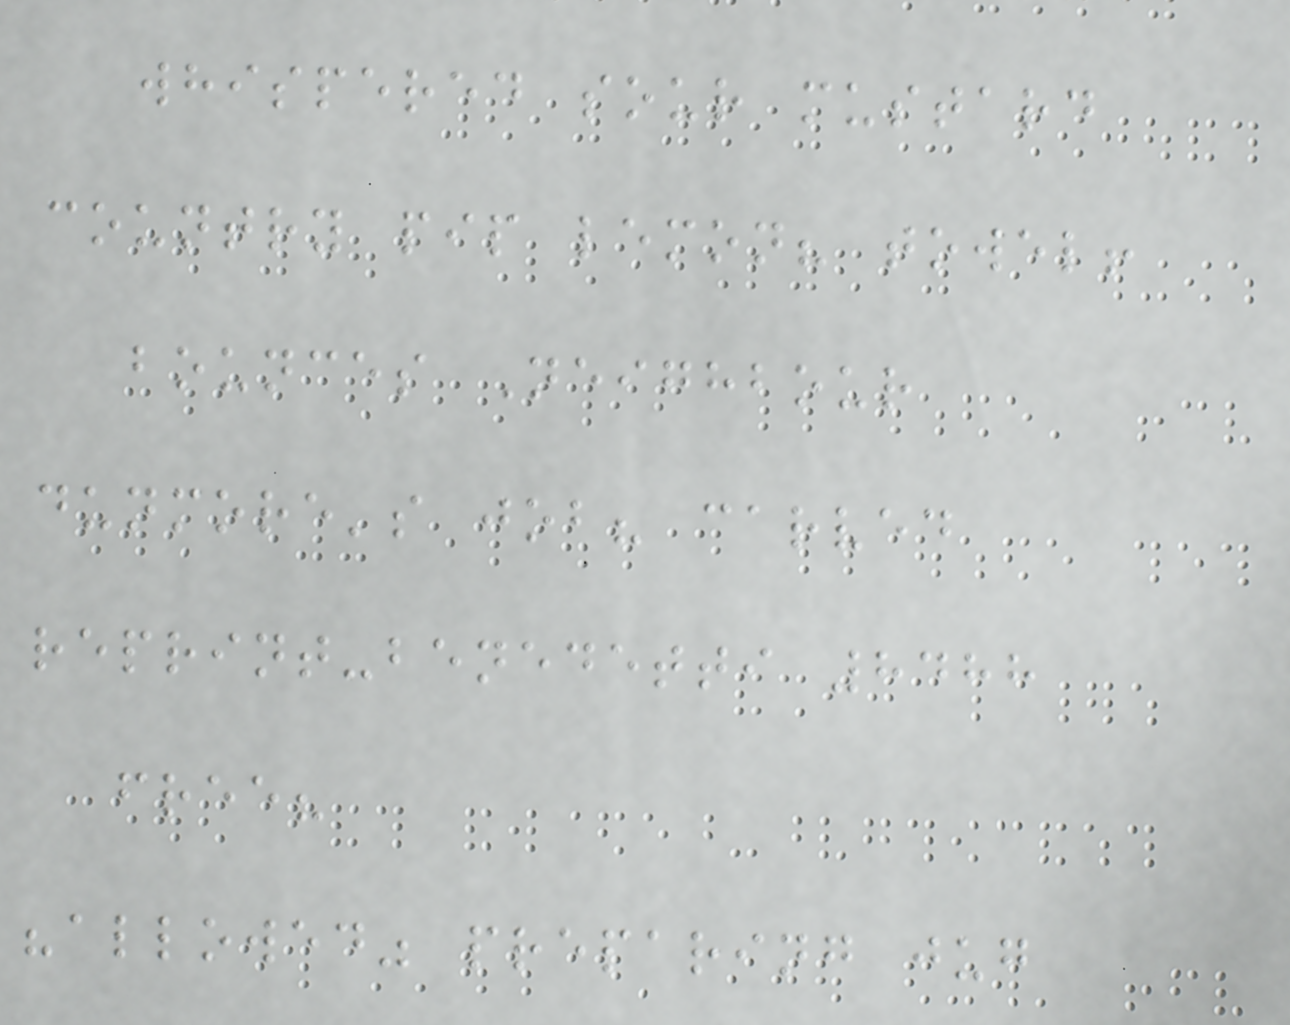whispered sour mustard
country pip lemon? towel!
bounces Neighbour
dunmore's job? carved
reprint-benedetti 8488
free?
"allowed" preparing jug
